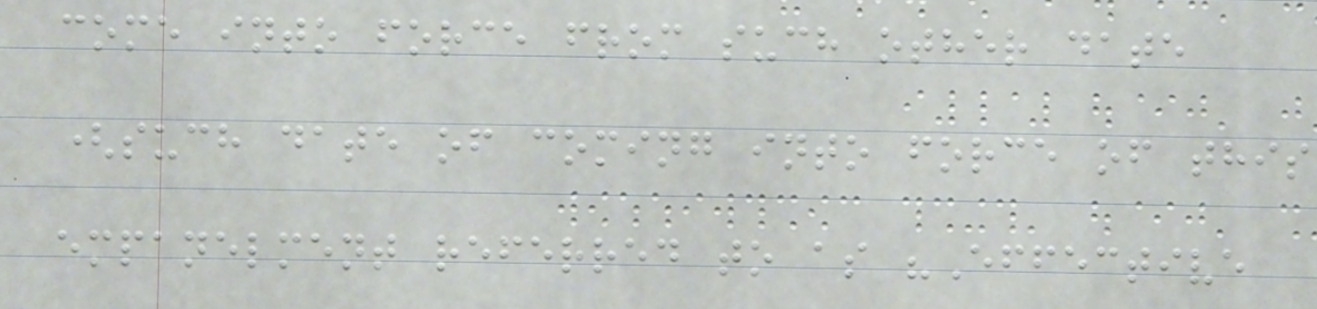come into force from such other date
(such date of coming into force of this
empanelment referred to as "Effective
